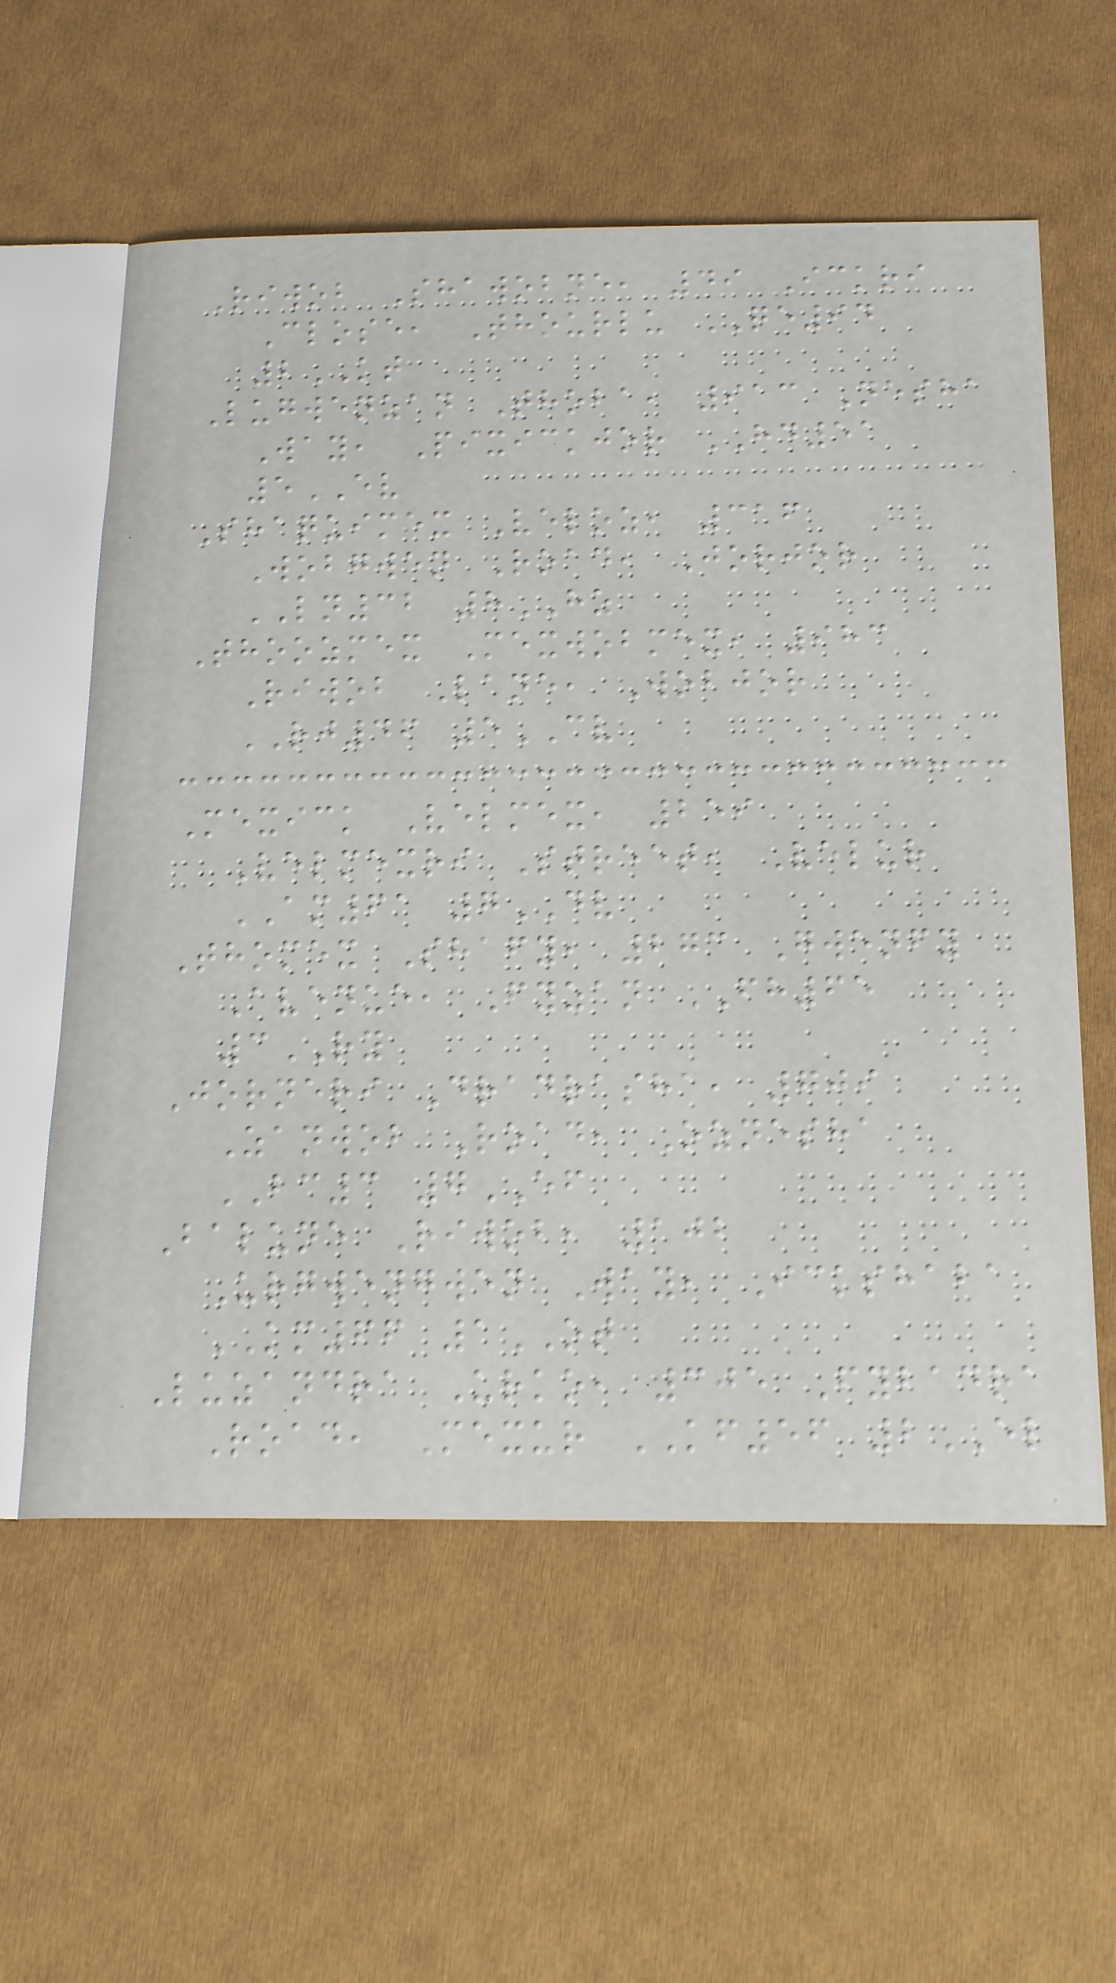Riwob Shawobne, 49 Ickri
Close, Thourlu QE94
2KT
Lugwenzan Thoba, 913 Nesha
Way, Pixickjor HD51
5EV
Shaquimex Veloz, 316
Wobgwen Road, Jorjor
LN32 8HZ
Thoozmex Mexwobmex, 983
Riwob Lane, Wobjor
RJ46 5CV
Mexick Velmex, 259
Velmexri Street, Velur
AM61 7DV
Thomex Shafy, 273 Gwenfy
Avenue, Fyzan FH65
3RY
Jorneri Dradrasha, 709
Zanwob Road, Oznesha
BC3 7EF
Balune Riwob, 102
Urgwengwen Way, Ickshaba
KM66 1OT
Luzandra Urko, 305 Fybadra
Road, Mexur KF56 2EL
